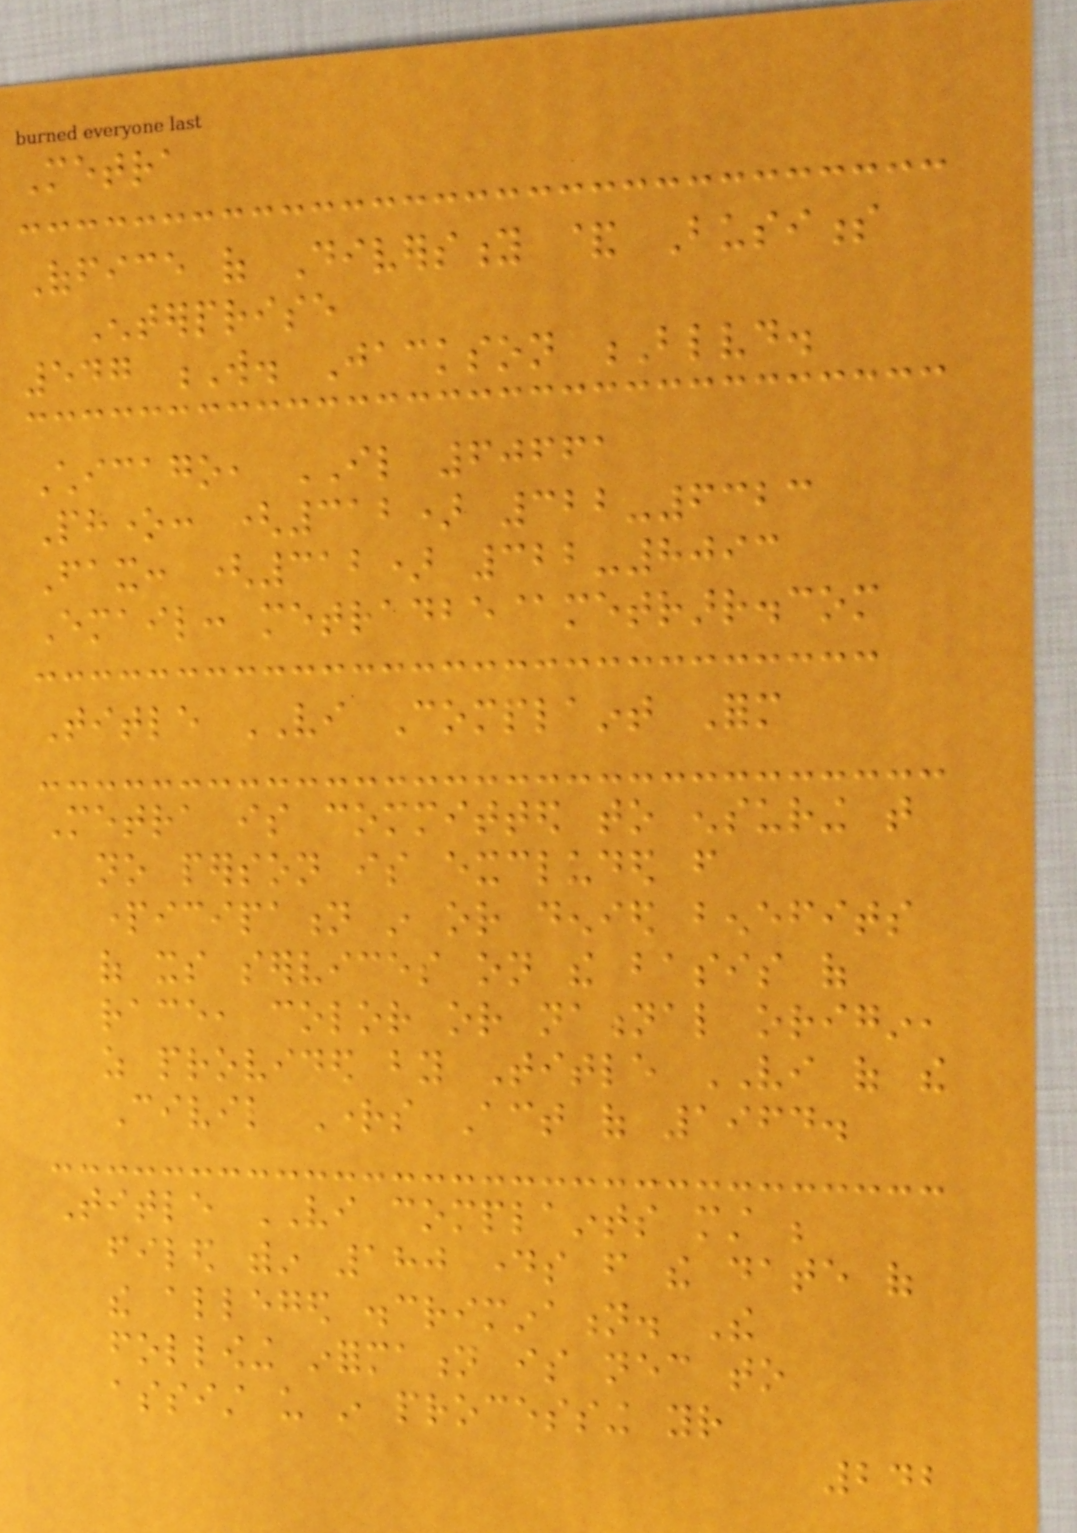Metra
Office of Diversity & Business
Enterprise
547 W. Jackson Blvd.
Chicago, IL 60661
Phone: (312) 322-6323
Fax: (312) 322-8093
Email: metradbe@metrarr.com
Title VI Complaint Form
Metra is committed to ensuring that
no person is excluded from
participation in or denied benefits
of its services on the basis of
race, color or national origin,
as provided by Title VI of the
Civil Rights Act of 1964.
Title VI complaints must be
filed within 180 days from the date of
the alleged discrimination. The
following information is necessary to
assist us in processing your
242
